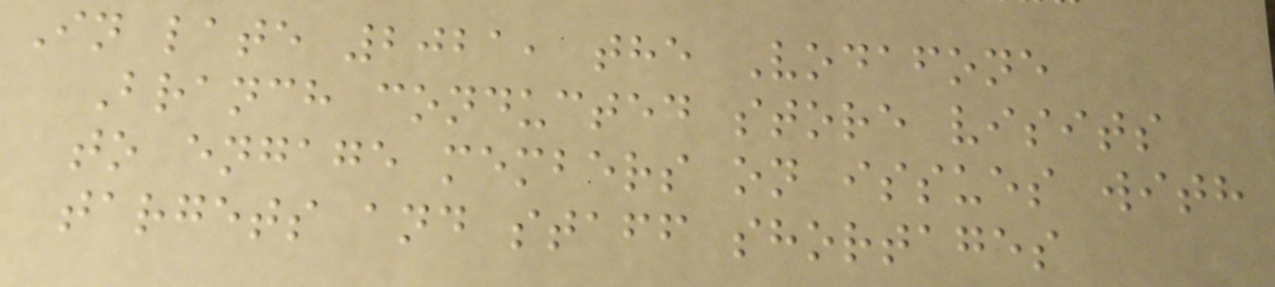In late 2021, the Vodafone
Branch conducted store visits
to engage members on issues with
targets and staff shortages
